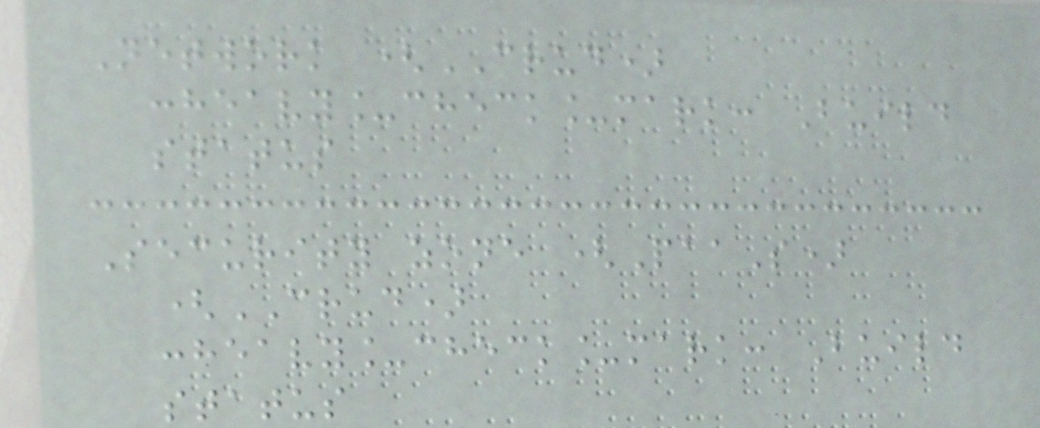Network (CRUD)
:heavy_check_mark: Build
status
Security zone (PaaS)
(CRUD)
:heavy_check_mark: Build
status
